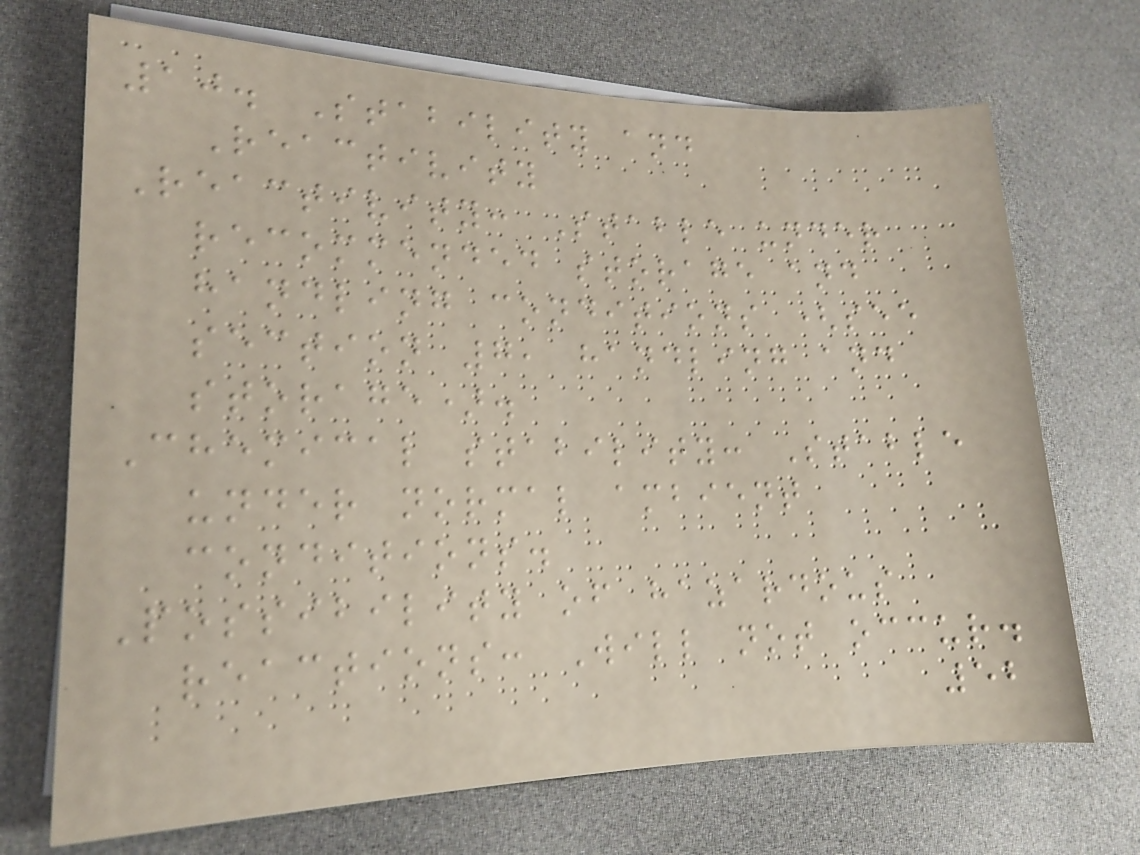10. Stability and
Reactivity
Reactivity: Stable under
recommended storage and
handling conditions (see
section 7, handling and
storage).
Chemical stability: Stable
under normal ambient
conditions.
Possibility of hazardous
reactions: Will not occur.
52
